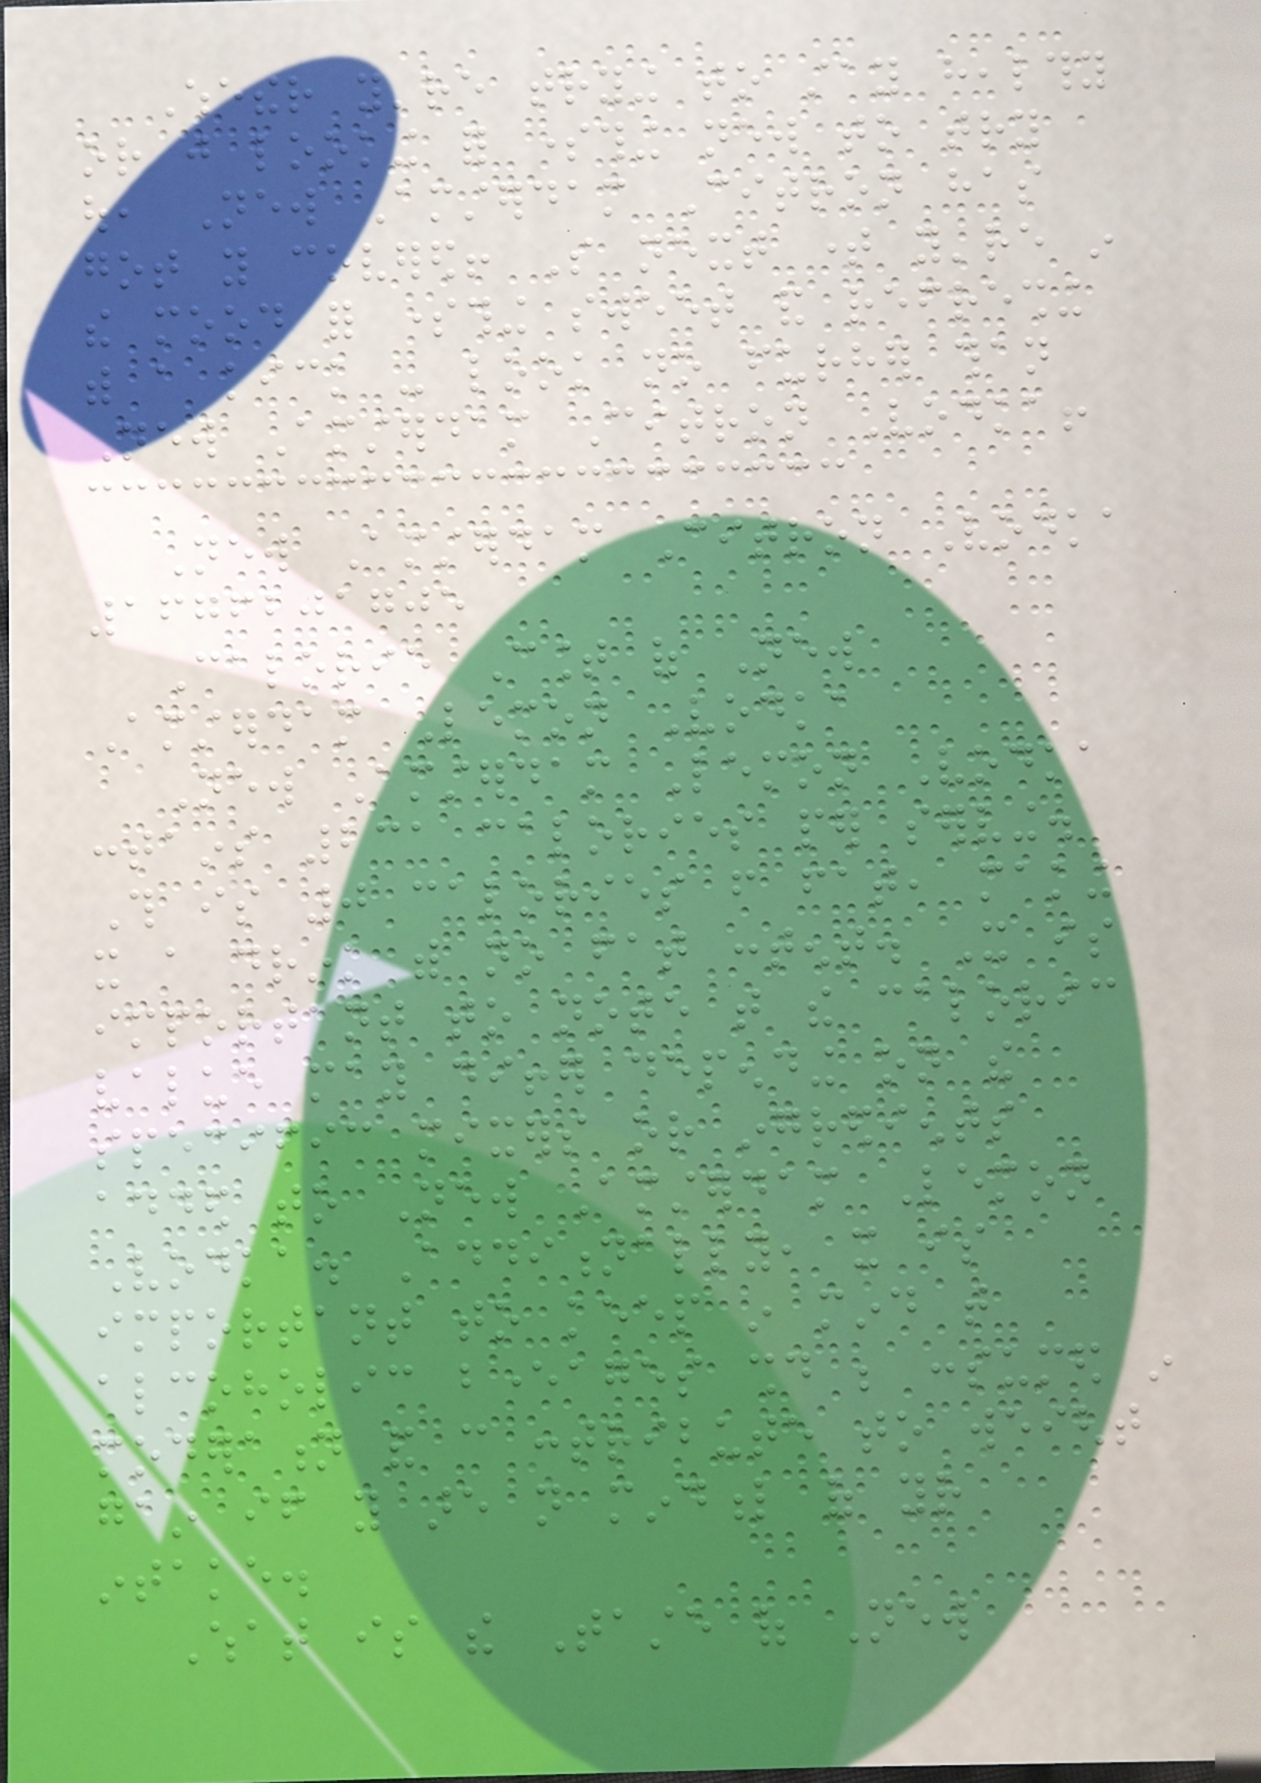Whether you're trying to stay healthy
or just looking for something new to try
out, New Amsterdam Citron has
got you covered! So next time you're in
the mood for something sweet and refreshing
with a kick - look no furher than
New Amsterdam Citron Vodka!
New Amsterdam Citron Vodka
1676201705
Calorie Count of New
Amsterdam Lemon Vodka
New Amsterdam Lemon Vodka
contains 231 calories per serving.
This is 0 calories from fat, making
it a drink with no fat content. It is
important to note that the caloric
value may differ depending on the
specific mixers or ingredients
added to New Amsterdam Lemon
Vodka. Additionally, it is
important to keep in mind that
alcoholic beverages should be consumed in
moderation and can contribute to weight
gain if you are not mindful of your
intake.
What is the Taste of New
